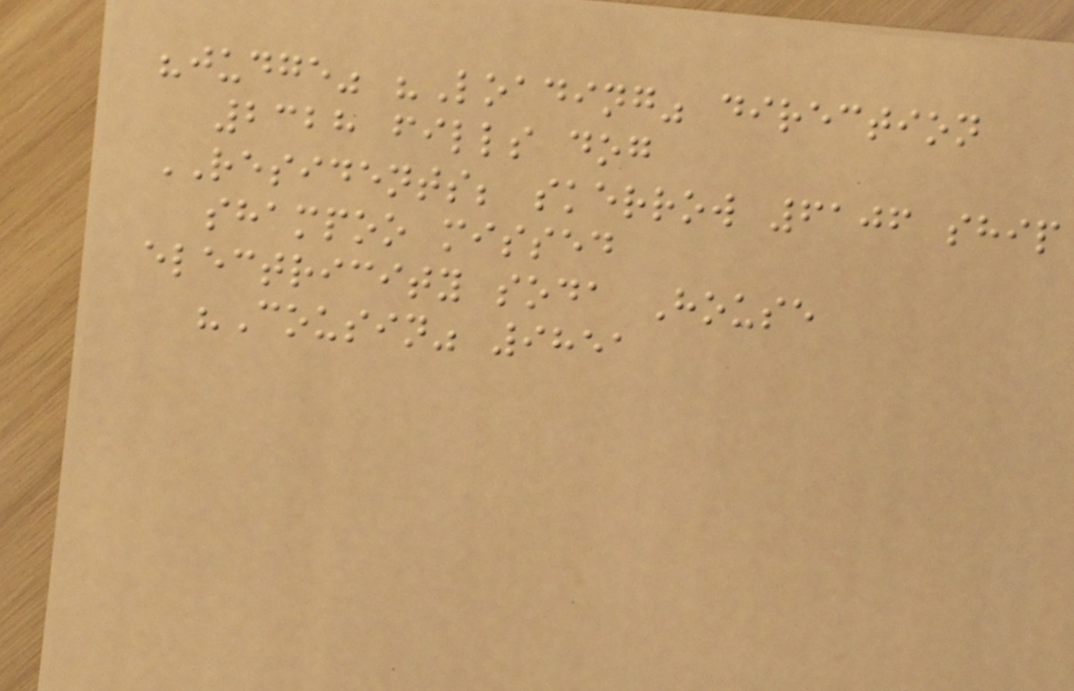"judge" "Loading" direction
2328 fills dog
RESIDENTS; skerrow 6106 ship
shampoo missed
electricity soda House
"Cousin" 9851
